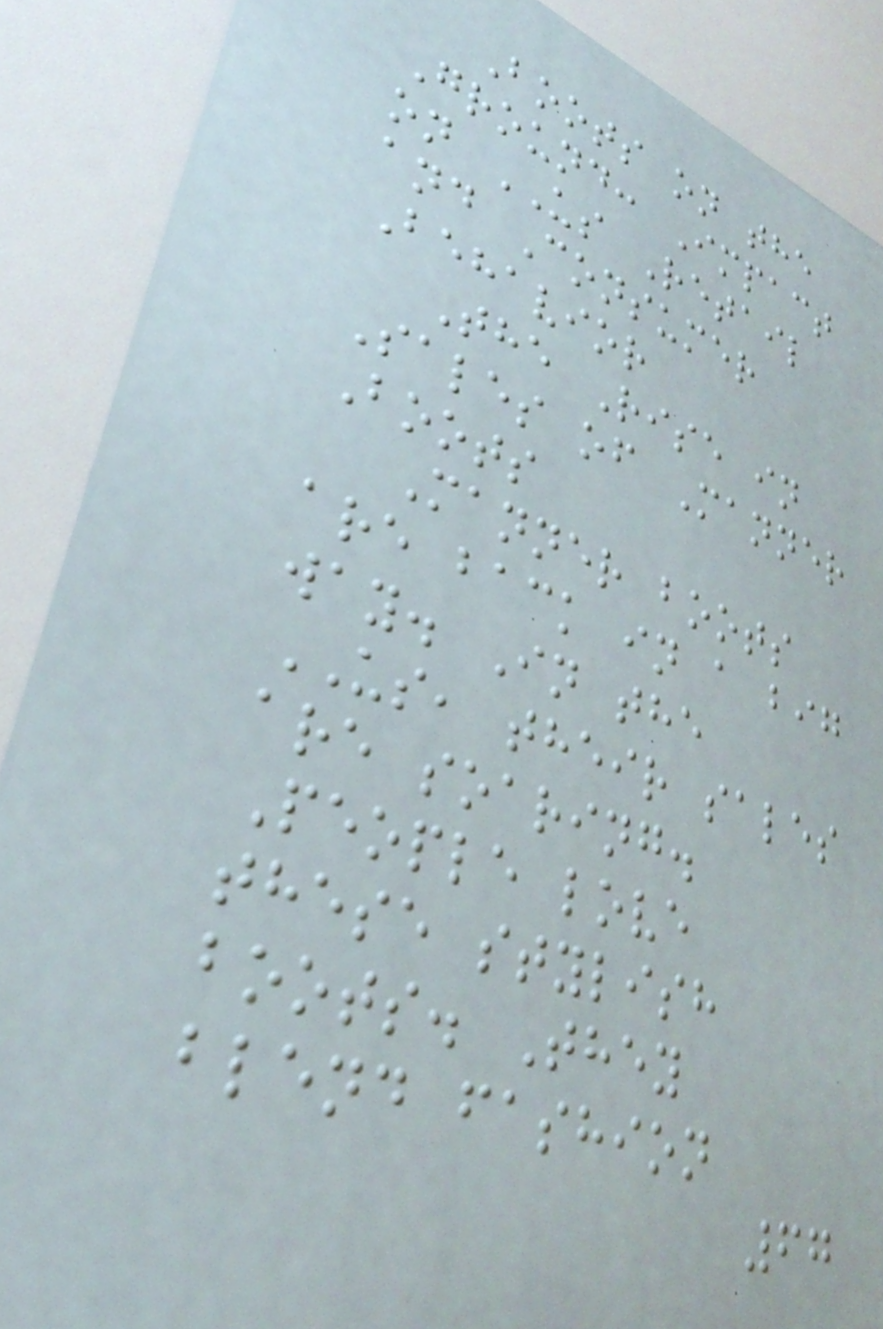Boots on the
Ground: Impact
on US Retail
and Consumer
Behavior
The Rise in
Sales of Manner
Boots
Manner boots
are back in a big
way. In the
US, their sales
are soaring.
People love
these stylish
boots. They
blend fashion
67
